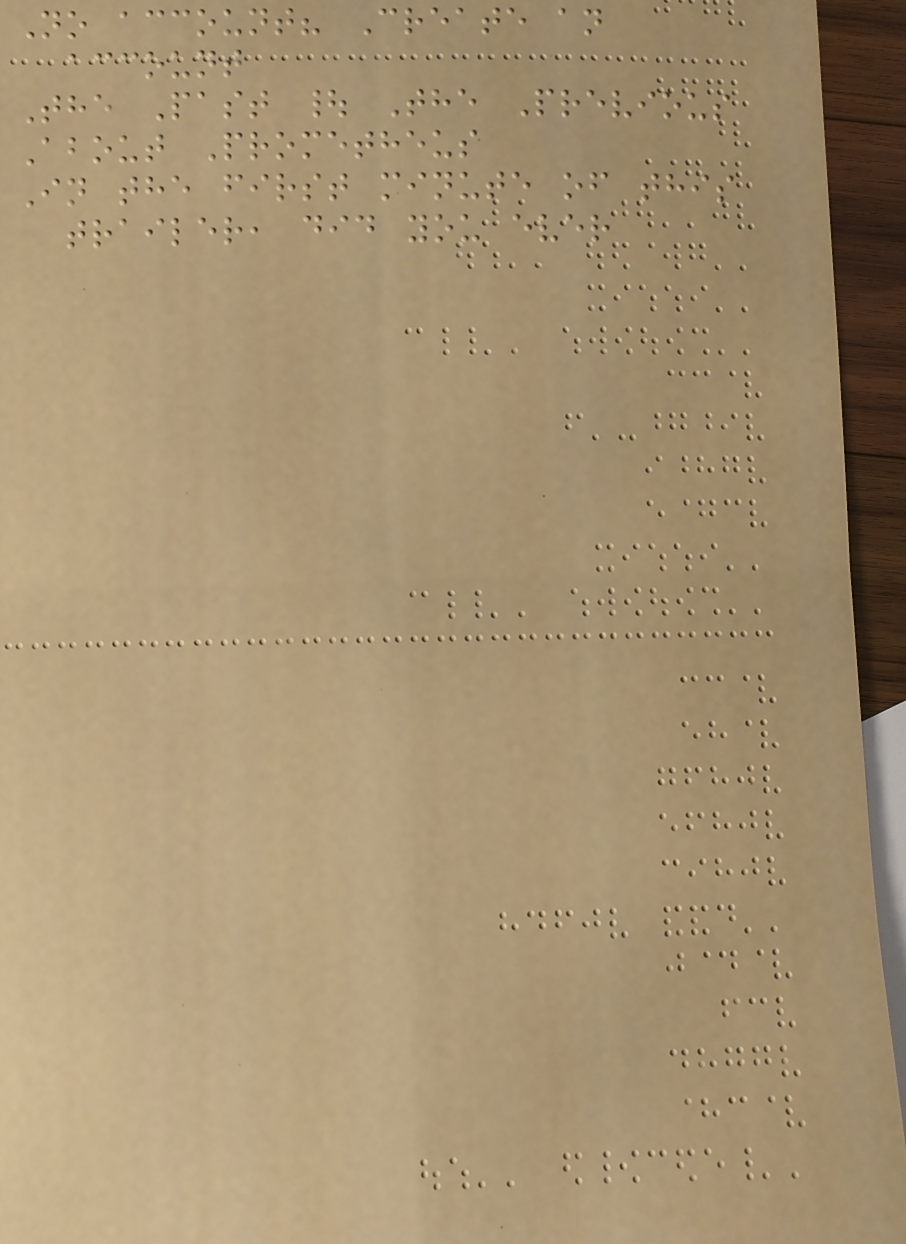No account? Create an
account
The Past | The Previous
About Prometheus
In the first minute of this
trailer, did you ever
